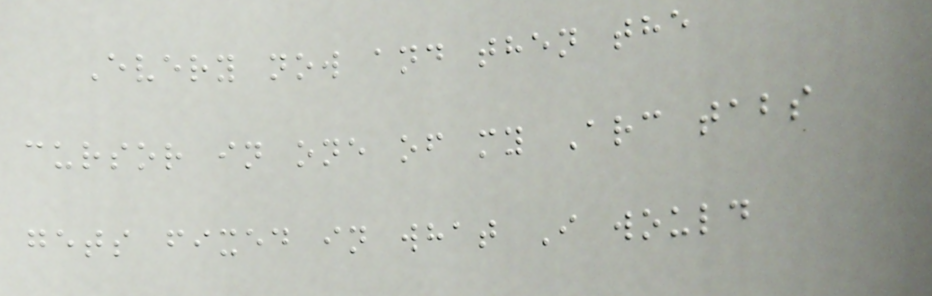Every now and then the
cursor in one of my Arc tabs
gets fixed in what I would
